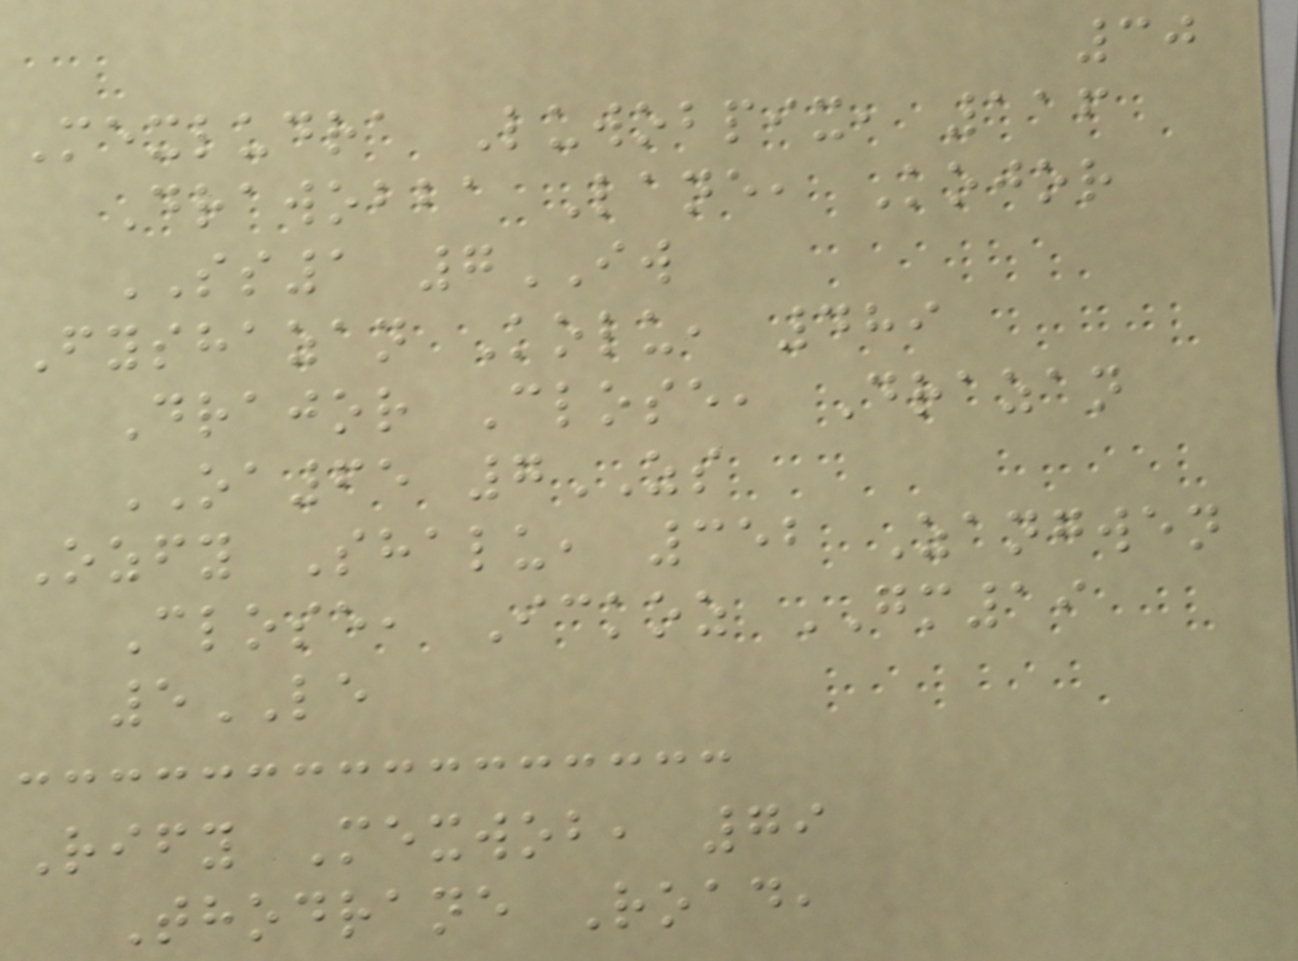30
Mexludra Luwobpix, 116
Drawobba Lane, Kojor
SS1 7IW
Fyshazan Kolu, 489
Drajor Close, Drazan
OA65 7ZS
Ozfy Shalu, 352 Zangwen
Close, Ickoz GM19
5LE
Rify Mexwob, 79
Thodrane Road,
